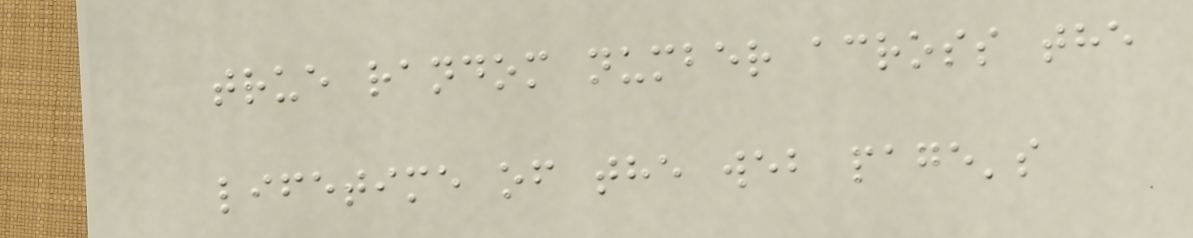true random number across the
lifetime of the web page's
